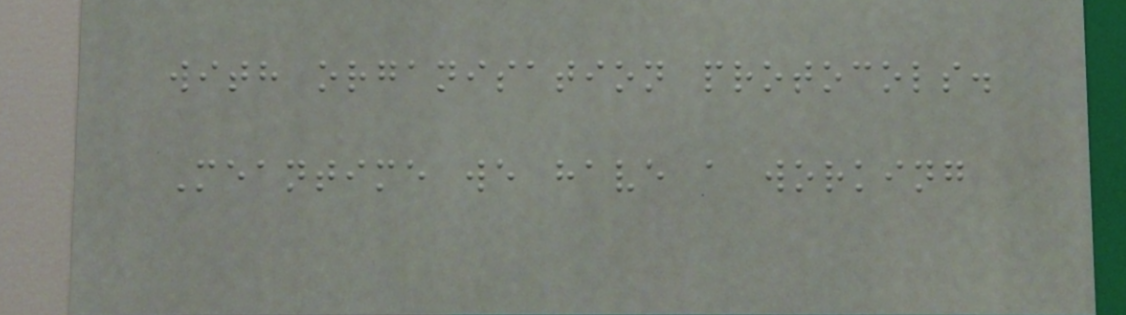with organisation protocols.
Meantime we have a working
